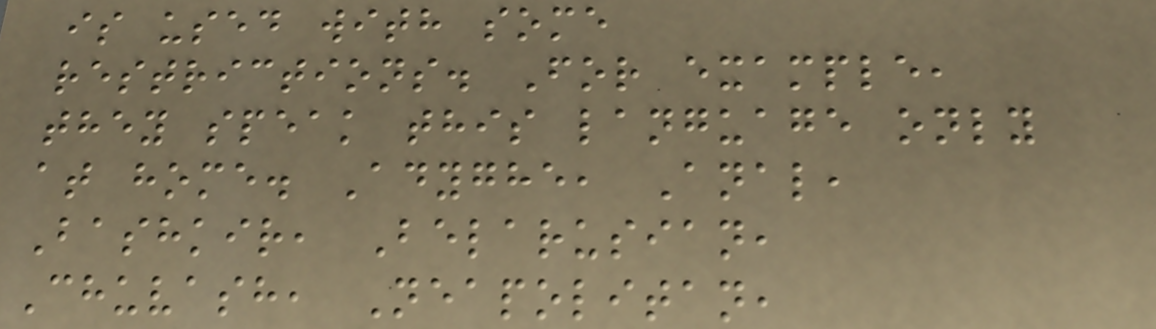is used with some
restrictions. For example,
they speak this language only
at home. Adyghe, Anal,
Bashkir, Belarusian,
Chuvash, Neapolitan,
